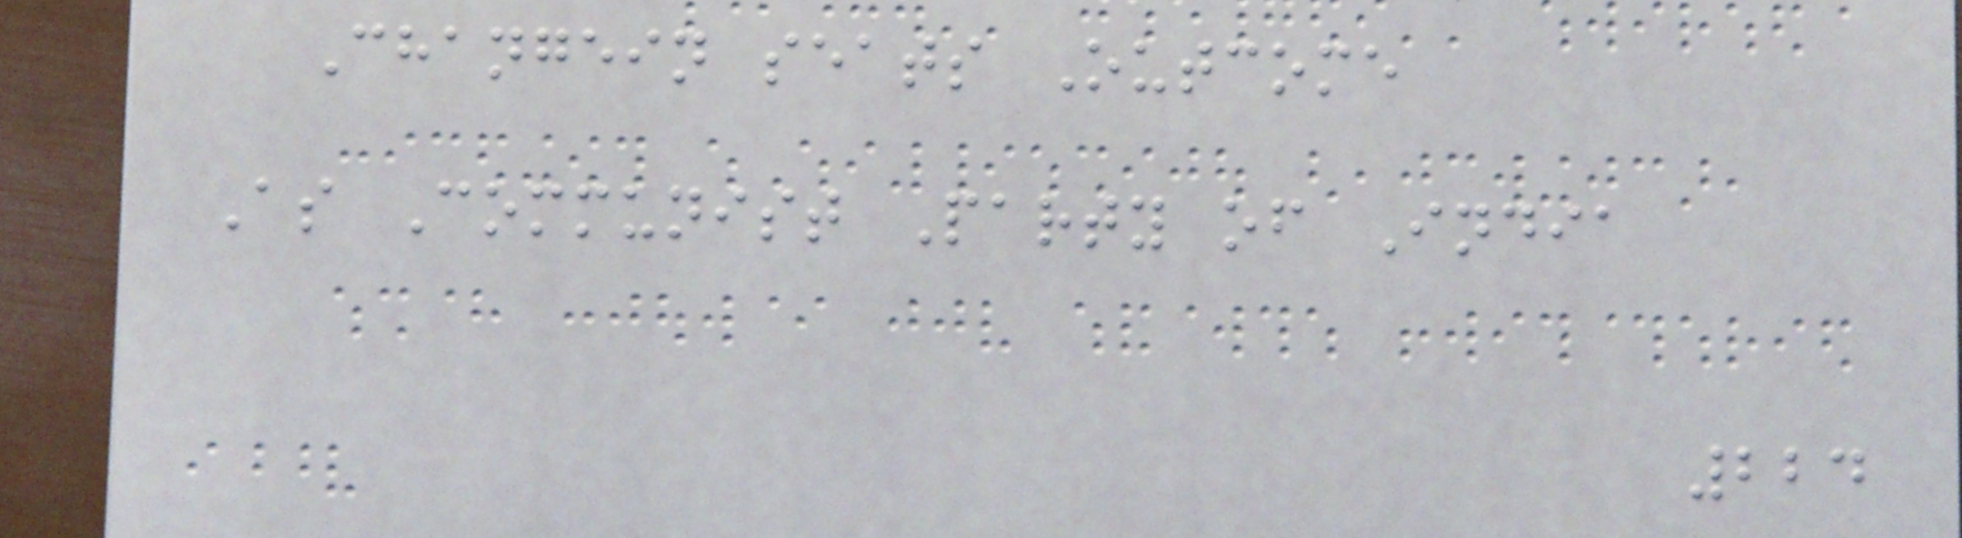Changein seats Outcome
As Communist Party of India
224
